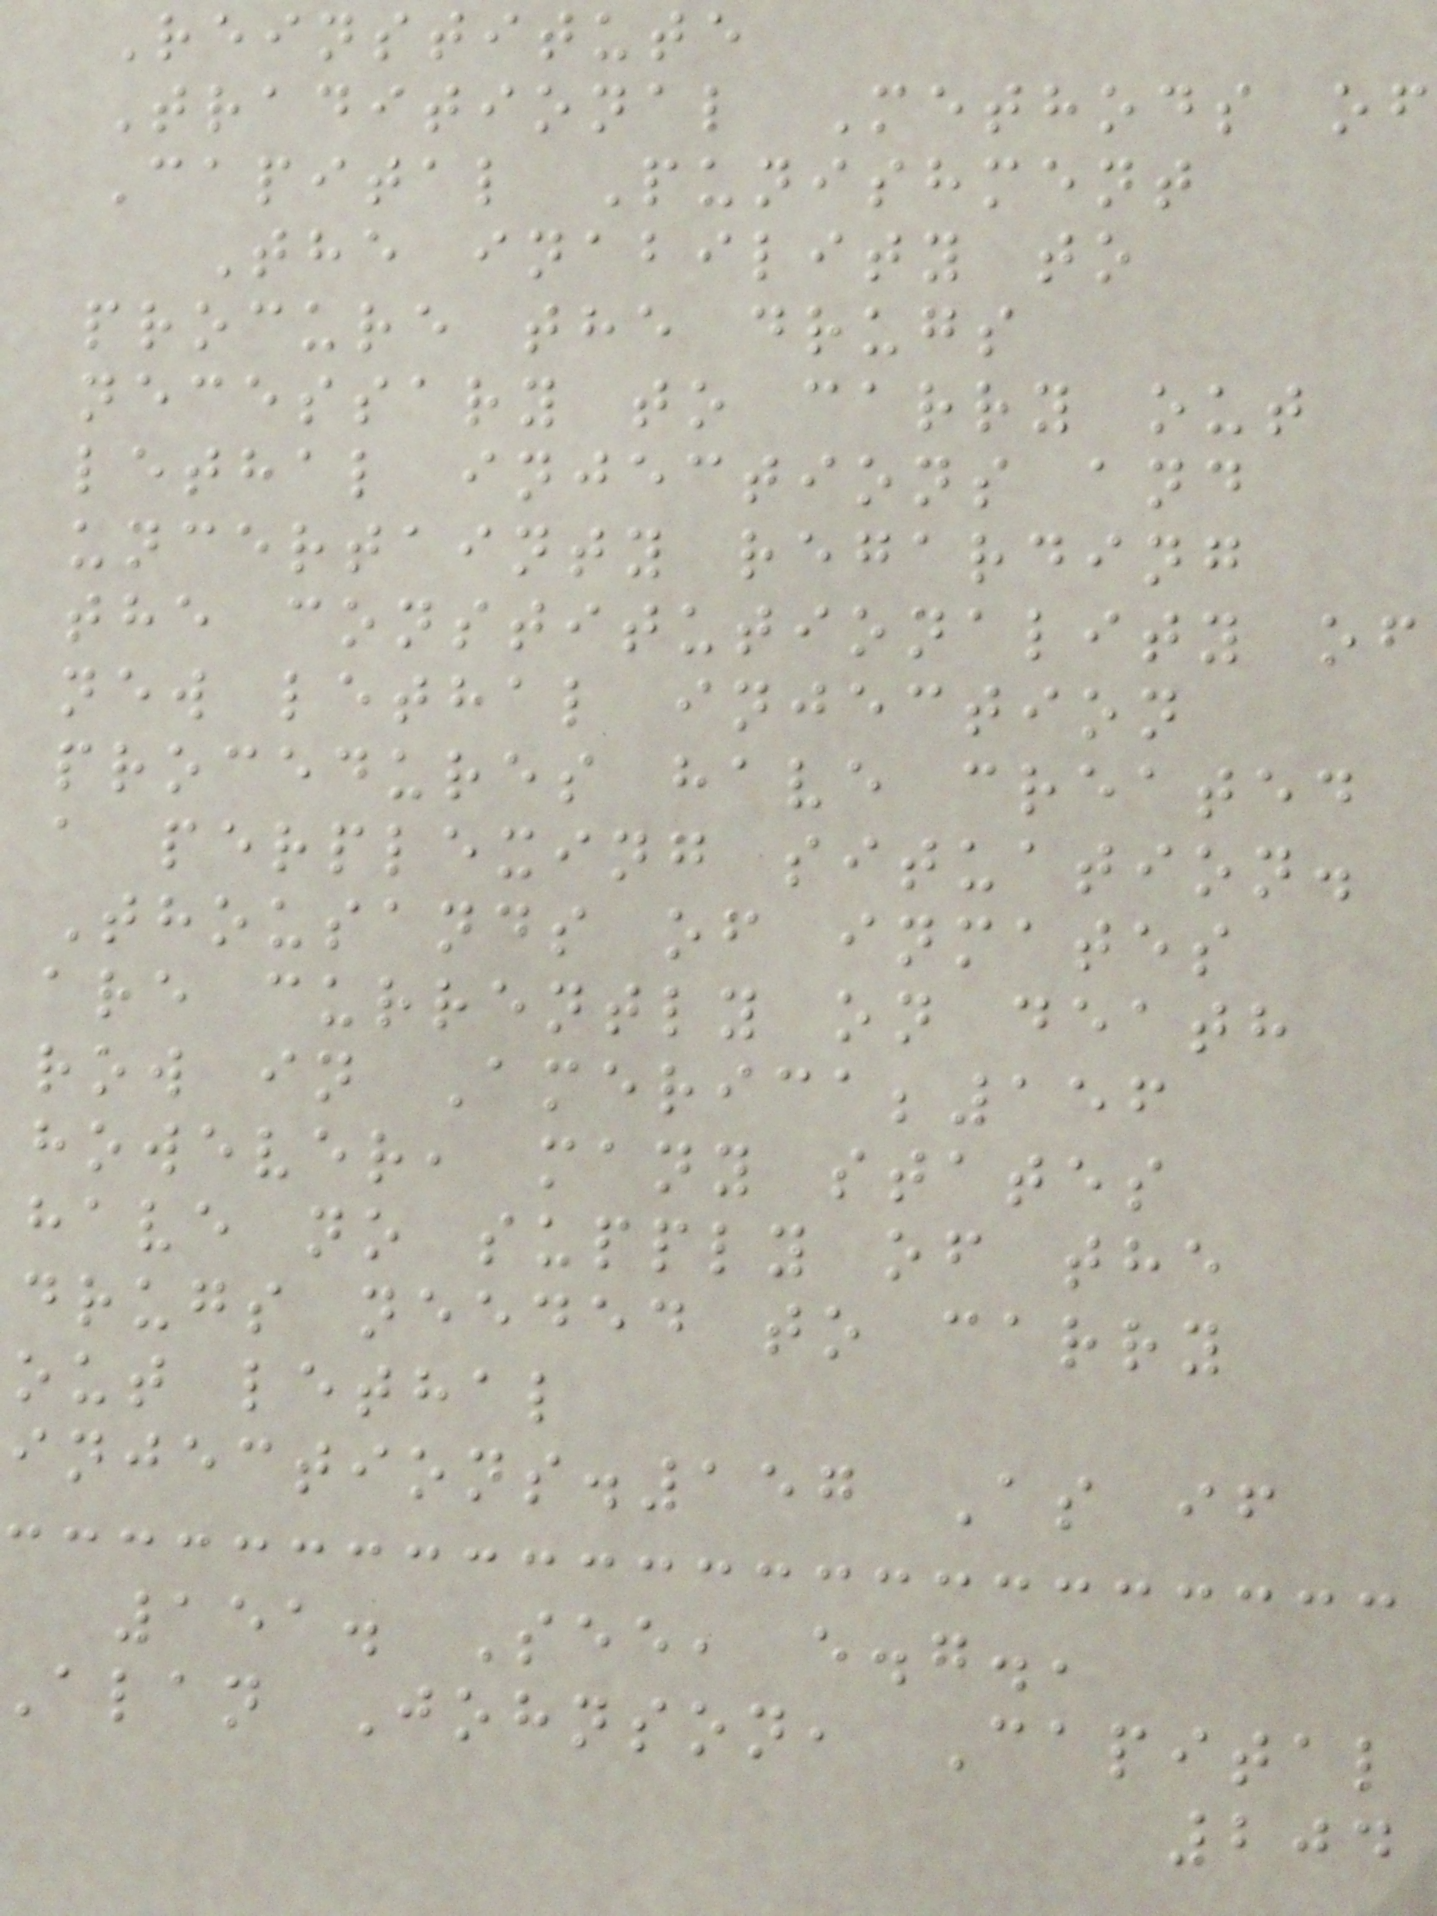Reinstitute
Traditional Methods of
Capital Punishment
The inability to
procure the drugs
necessary to carry out
lethal injections and
uncertainty regarding
the constitutionality of
new lethal injection
procedures have created
a perplexing situation.
Thousands of inmates
are currently on death
row in America;156
however, many states
have no supply of the
drugs needed to carry
out lethal
injections.157 As if
151. See, e.g.,
alan Johnson, Capital
204
